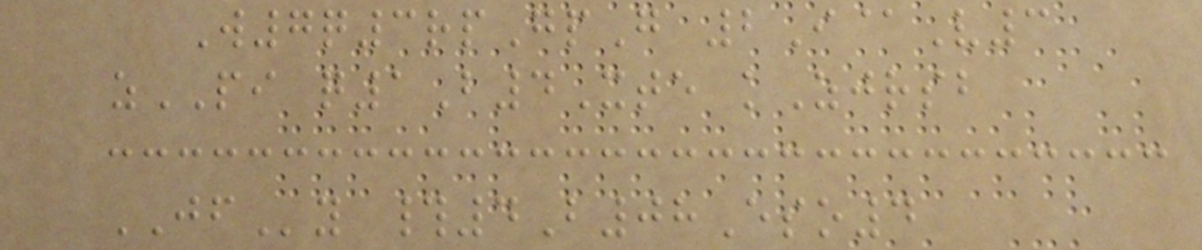W7q3rpGpG 2I@V3
zPI q1B4Xte kZjrsb
JFy #4B08Eso4
